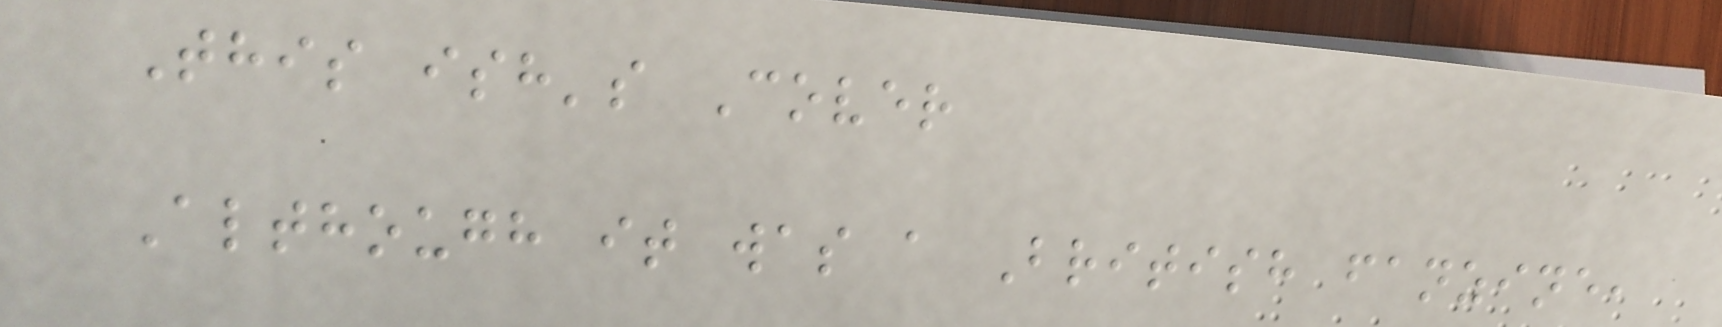This ish's Cover
Although it was a British fanzine,
